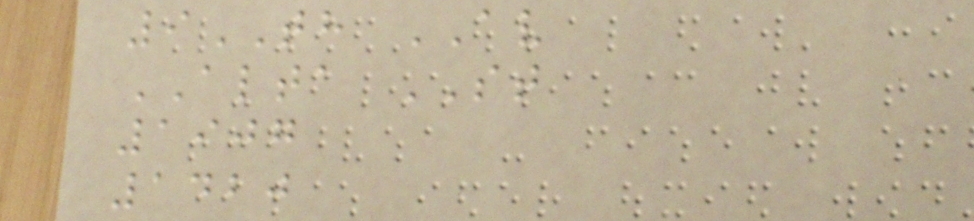9TH AV
ALTA ST
1907
1420
